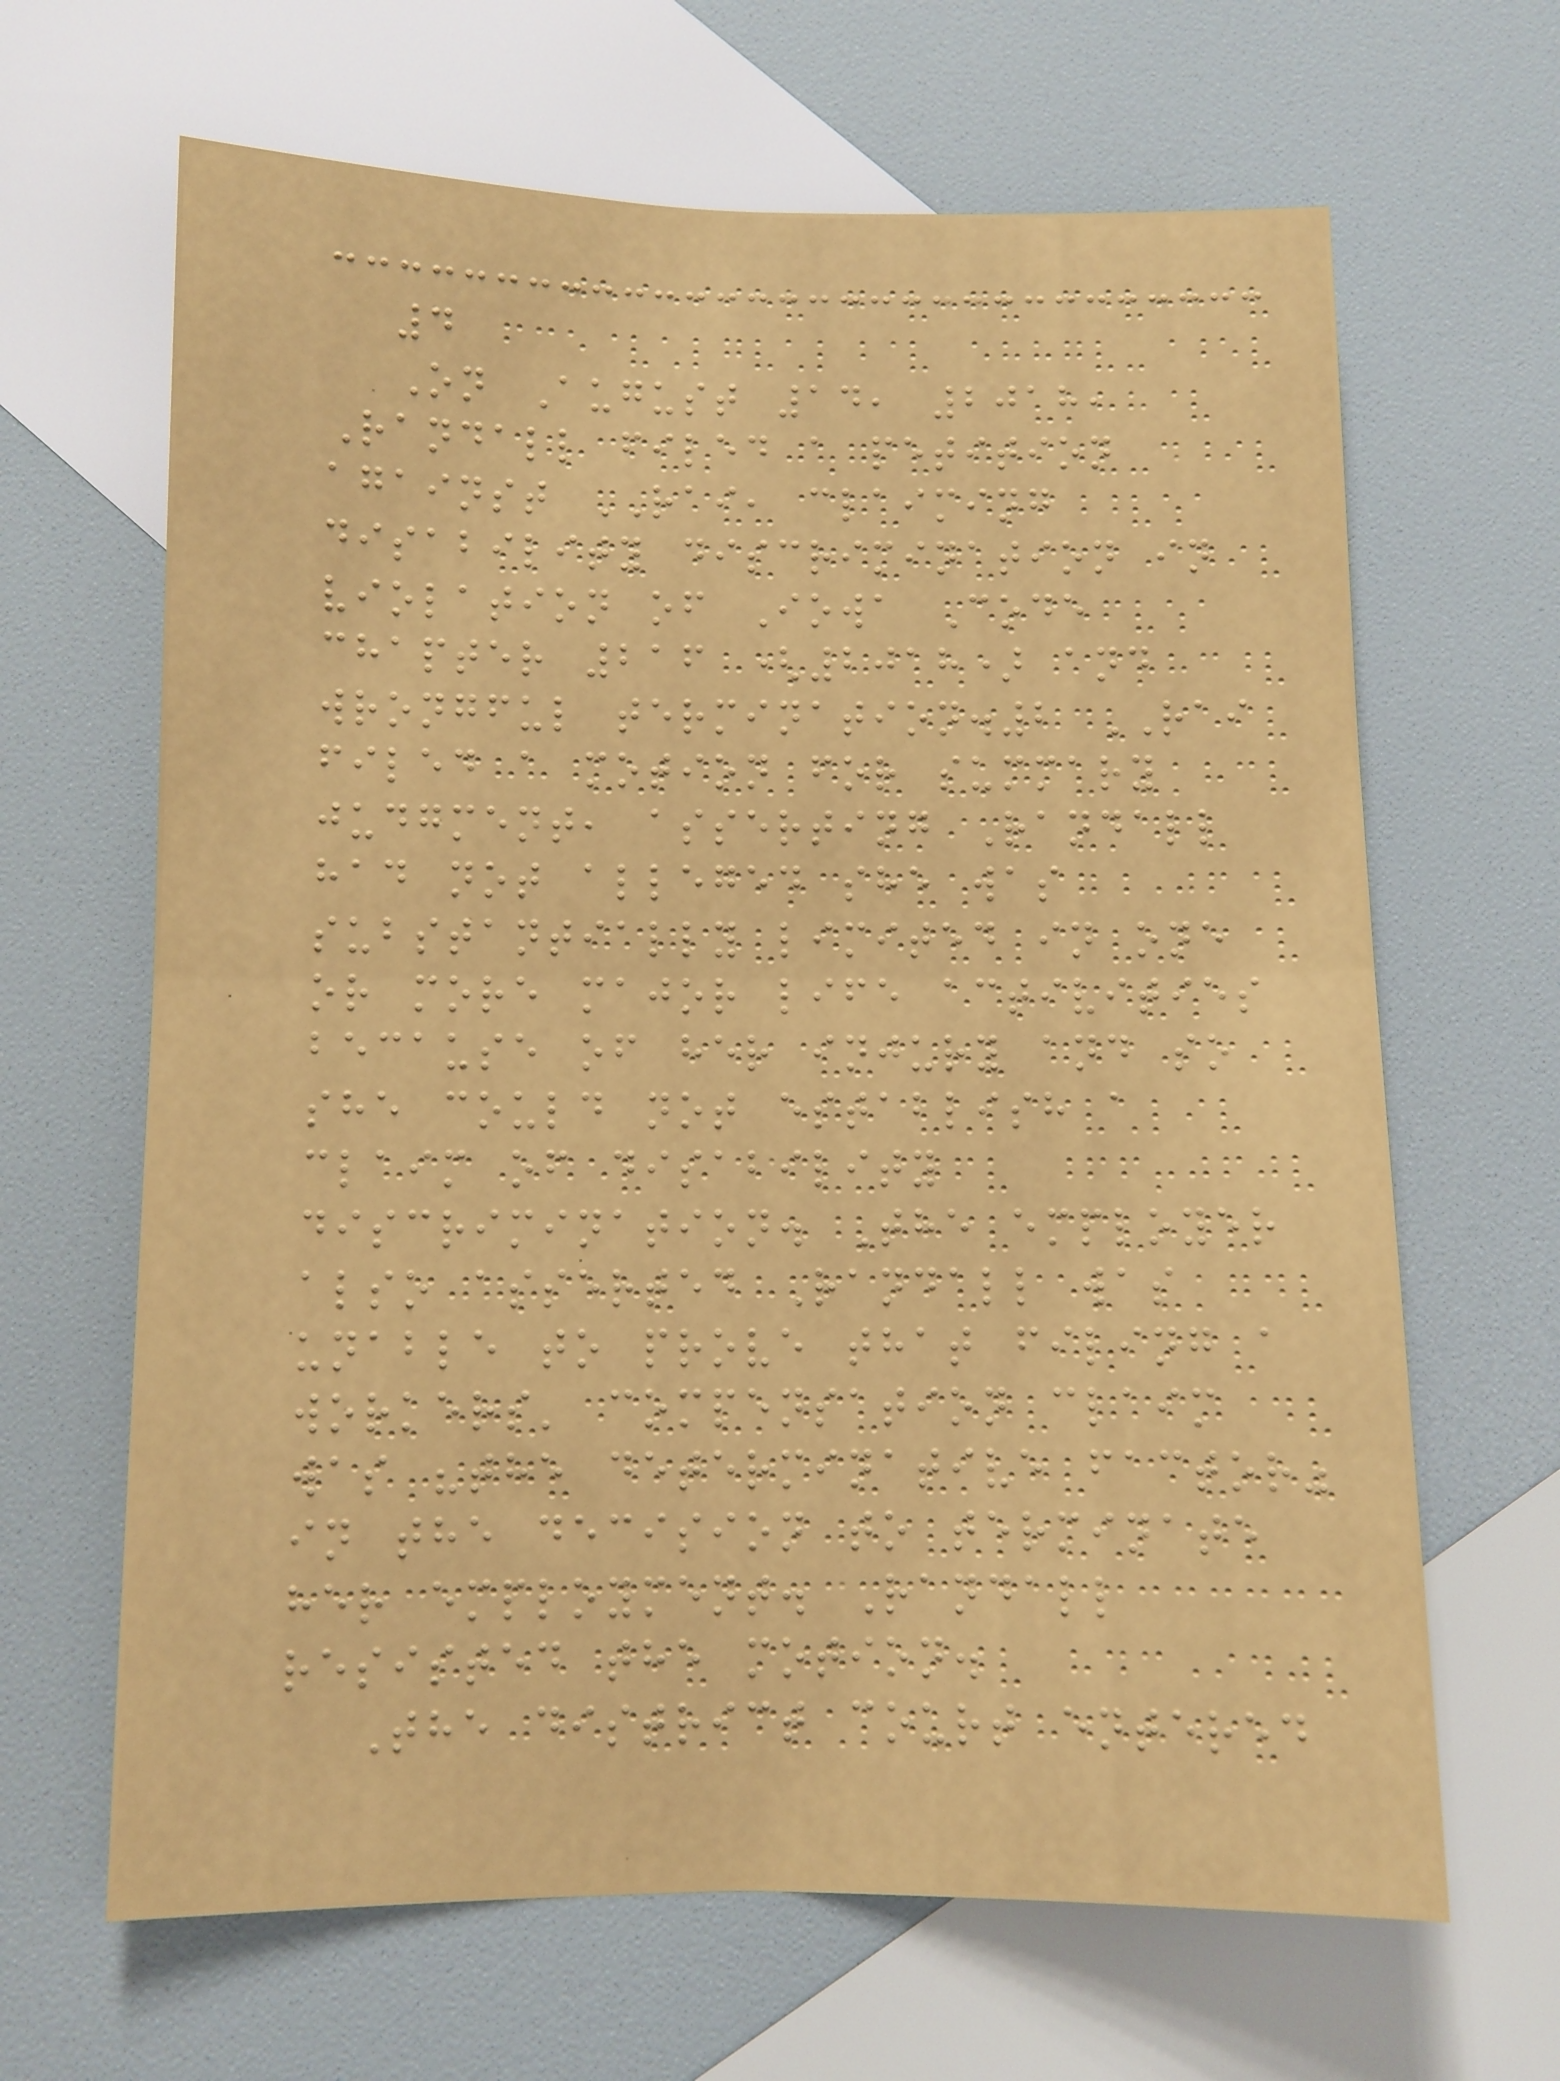4
On August 14, 2018,
Randall filed a petition
against RAI, claiming
disability discrimination in
violation of Iowa Code
chapter 216 (2018) and
wrongful termination.2 RAI
filed a motion for summary
judgment, asserting Randall
had not alleged she was
substantially limited in one
or more major life activities
because of her injury and so
she could not establish a
claim of disability
discrimination. The employer
also asserted Randall was
unable to prove that filing a
workers' compensation claim
was "the determinative factor"
in the decision to terminate
her employment. Randall
resisted the motion.
The district court entered
